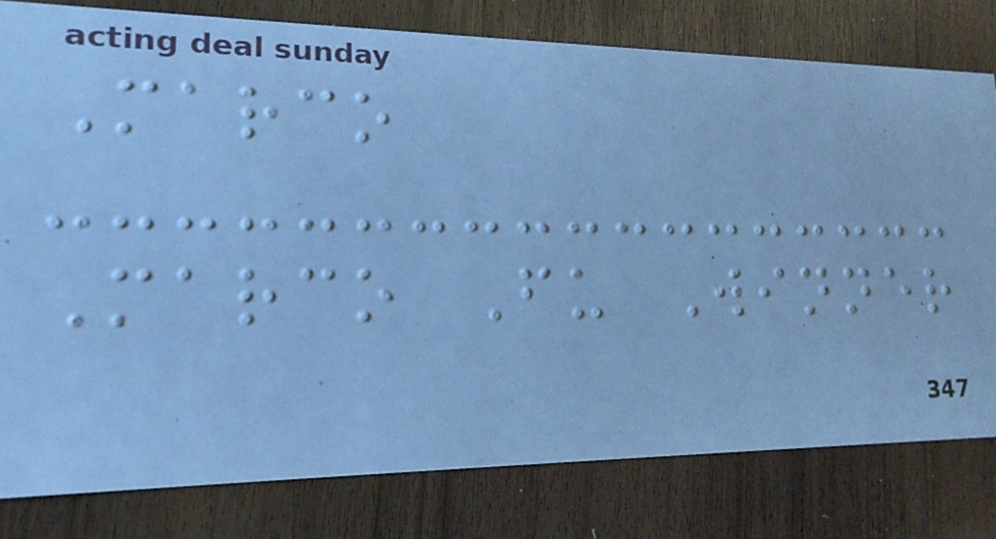Marco
Marco Fu Winner
